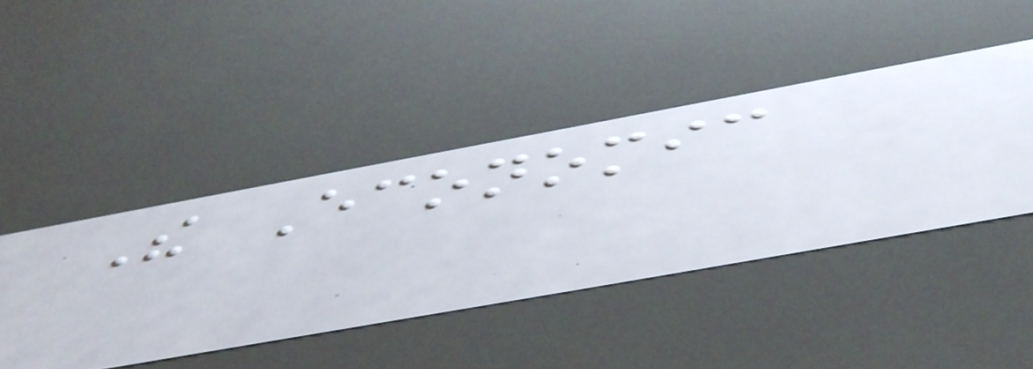The Economic
